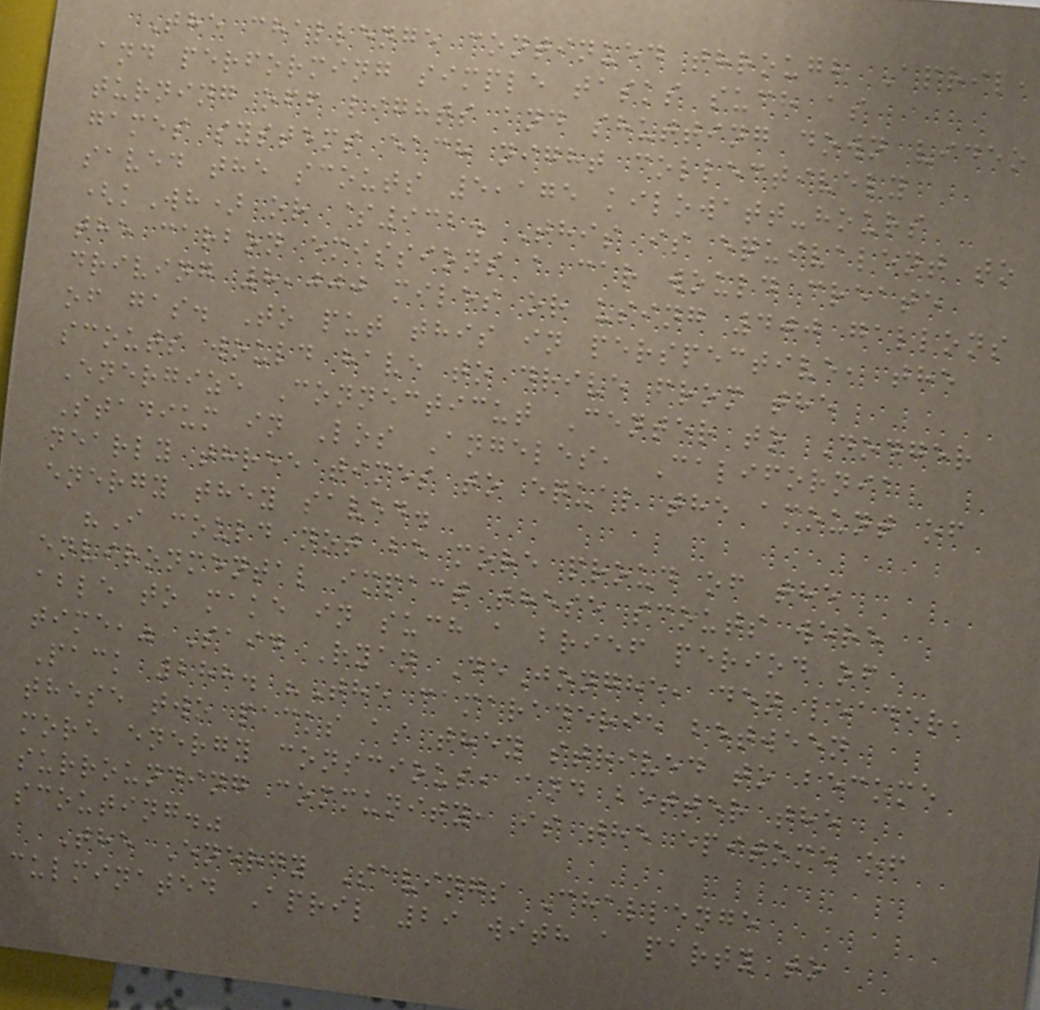The challenge continued through April,
and performing simple tasks such as
turning off lights and shutting down video
games systems each night collectively
saved the scouts 5,175 kilowatt-hours
(kWh) or $932. This is equivalent to
the carbon emissions a car would create
driving 8,000 miles or using 400 gallons
of gas. To put this in perspective, the
scouts would have to drive from the
Energize Connecticut Center to Dodger
Stadium in Los Angeles, California
nearly three times to equal the amount of
energy they saved.
"I could not be more proud of the
environmental impact these scouts were
able to make in such a brief period of
time," Said Ryan DeJonghe, den leader,
Pack 288. "The camaraderie between
these two packs as they strived to become
more energy conscious, and better the
surrounding community, is the epitome of
scouting."
The Energy Savings Challenge
culminated April 29 with a party to
